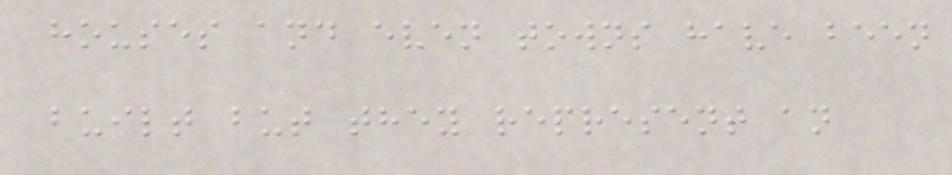houses and even towns have been
built but they represent an
